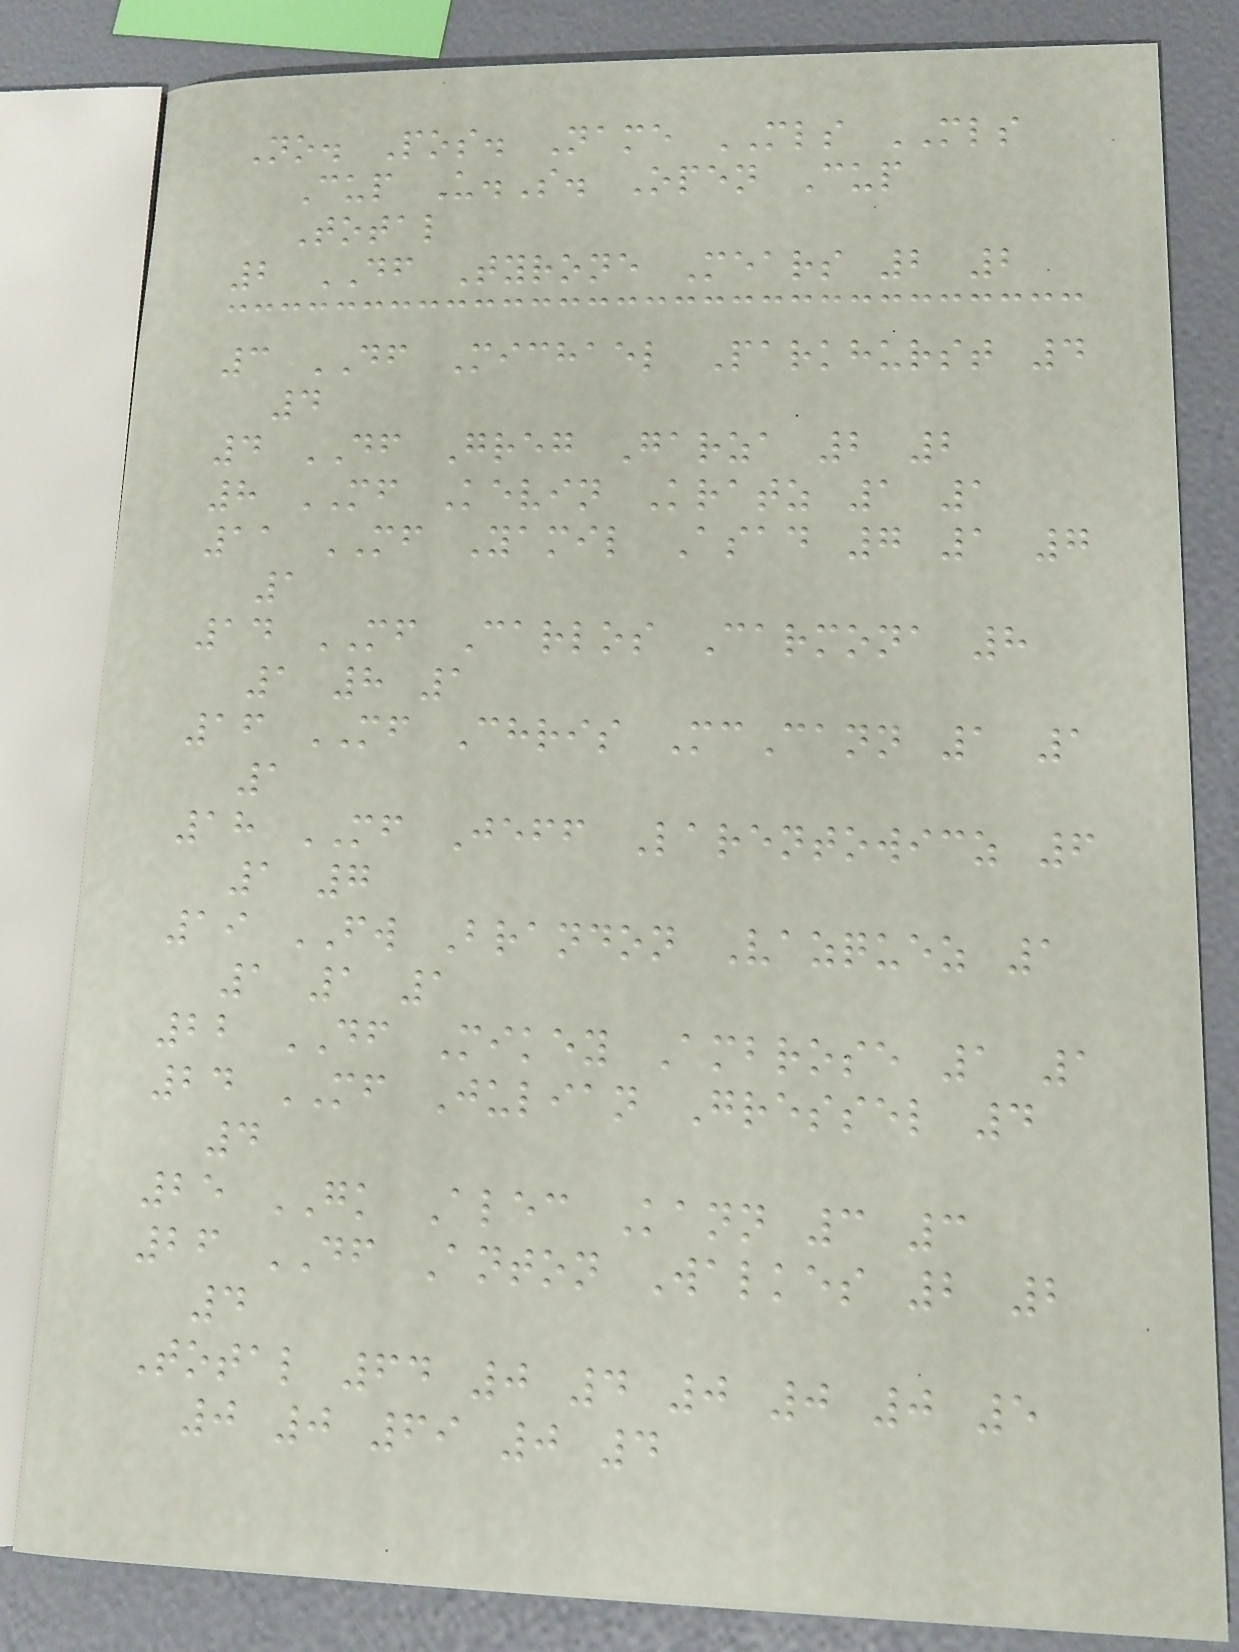No. Pos. Name MLS MLS
Cup U.S. Open Cup
Total
2 DF Tyrone Mears 2 2
3 DF Michael Parkhurst 4
4
4 DF Greg Garza 2 2
8 MF Kevin Kratz 1 1
11 MF Yamil Asad 7 1 7
1
14 MF Carlos Carmona 8
1 8 1
16 MF Chris McCann 1 1
1
18 MF Jeff Larentowicz 6
1 7
19 FW Brandon Vazquez 1
1 1 1
22 DF Mikey Ambrose 1 1
24 MF Julian Gressel 4
4
25 GK Alec Kann 3 3
26 DF Anton Walkes 2 2
4
Total 64 0 4 0 0 0 5
0 0 69 0 4
